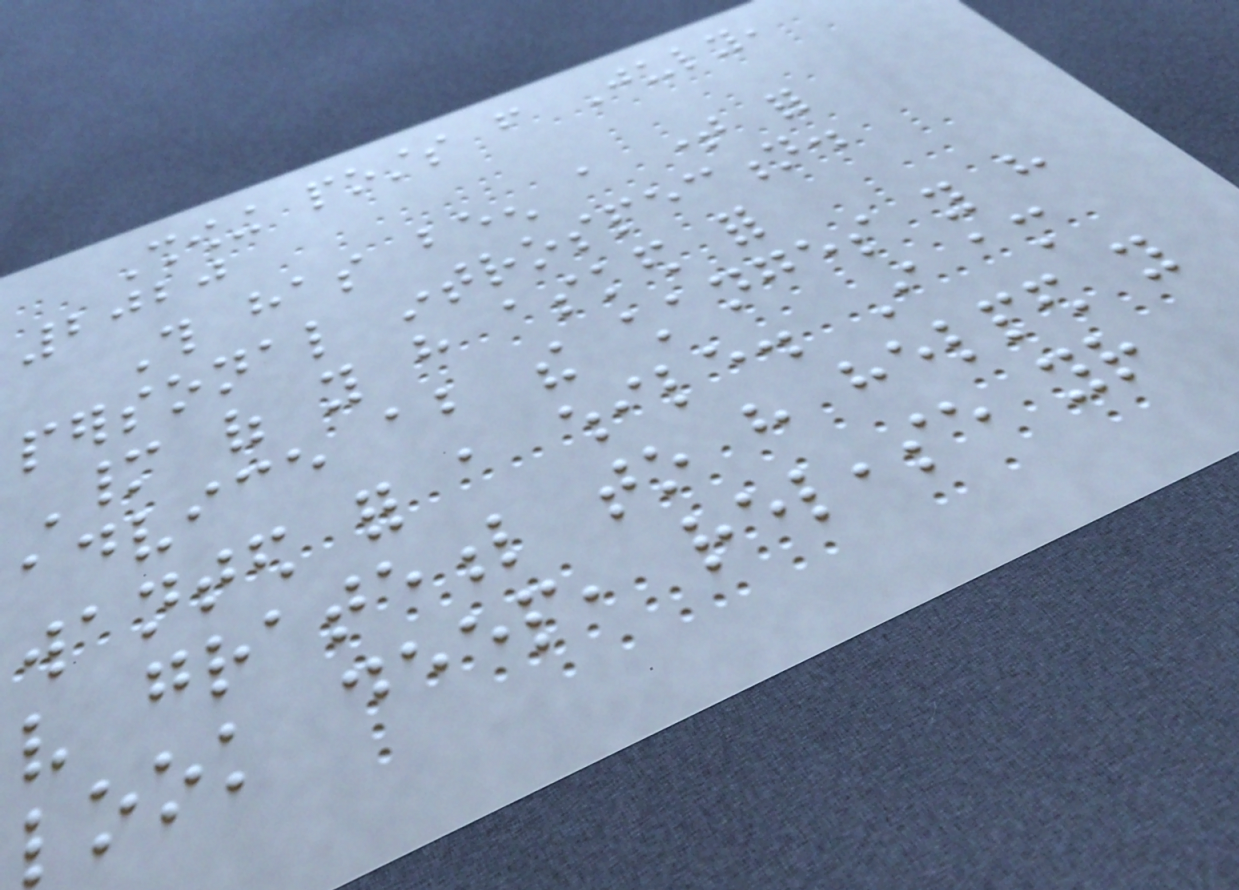Showing posts from July,
2020
This has been a time for
personal introspection.
Many of you have asked for
advice about the changes you have
wanted for a while. I am
very grateful to have helped you
look deep, release your
